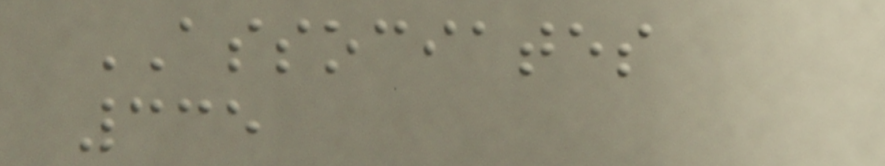ASSOCIATES
335
